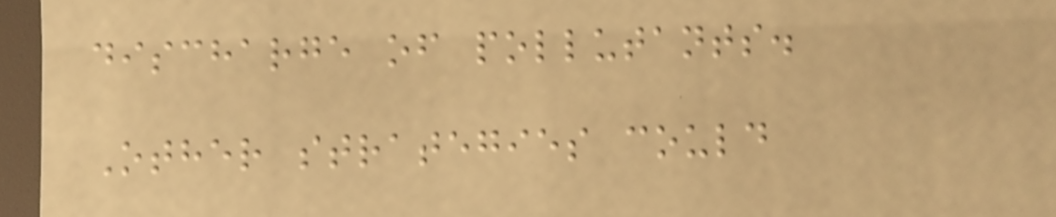discharge of pollutants.
Other strategies could
